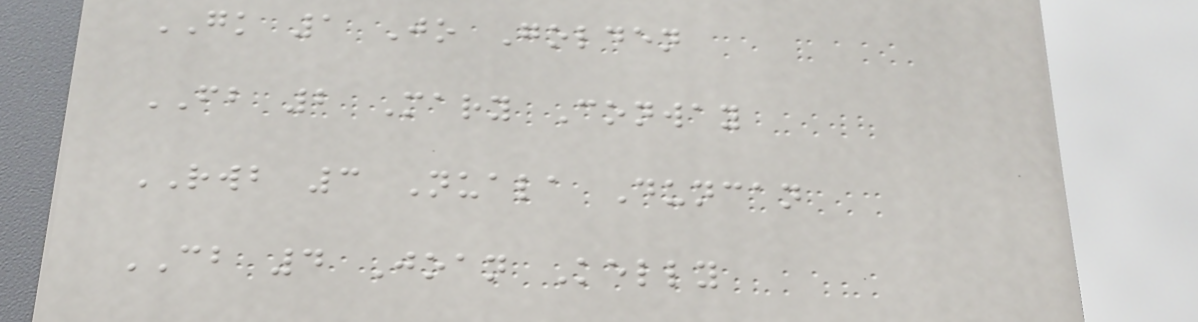GK 1 Jo Golden
FB 2 Mary Conway
RWB 3 Nuala Duncan
CB 4 Joan Kelly
